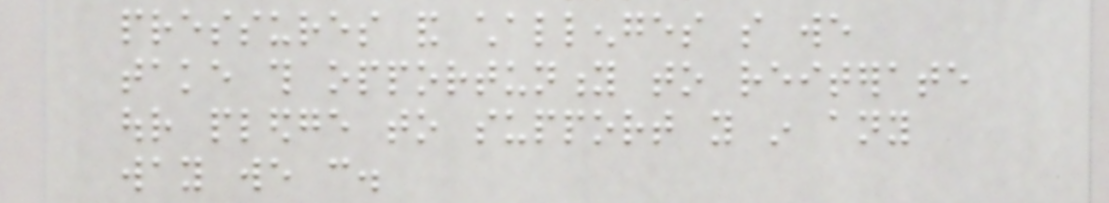pressures and challenges so we
take this opportunity to reiterate
our pledge to support you in any
way we can.
